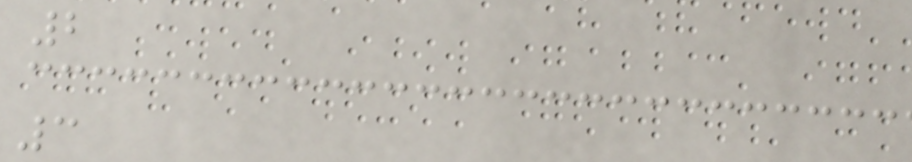2
3
